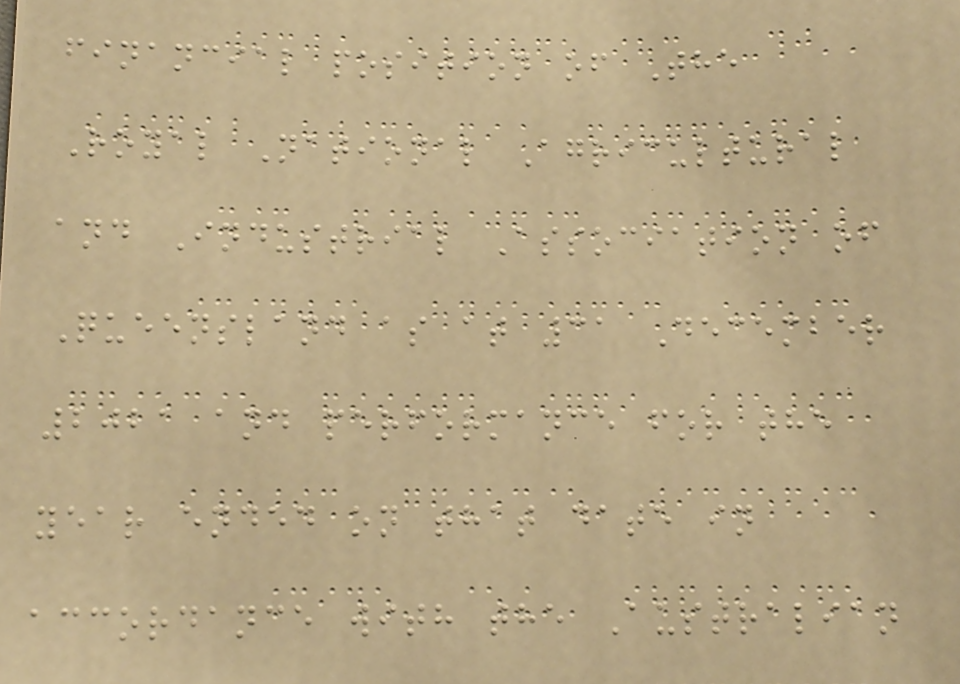financial position of The
Royal National Agricultural
and Industrial Association of
Queensland as at 31 December
2021 and performance for the
year ended on that date in
accordance with the Australian
